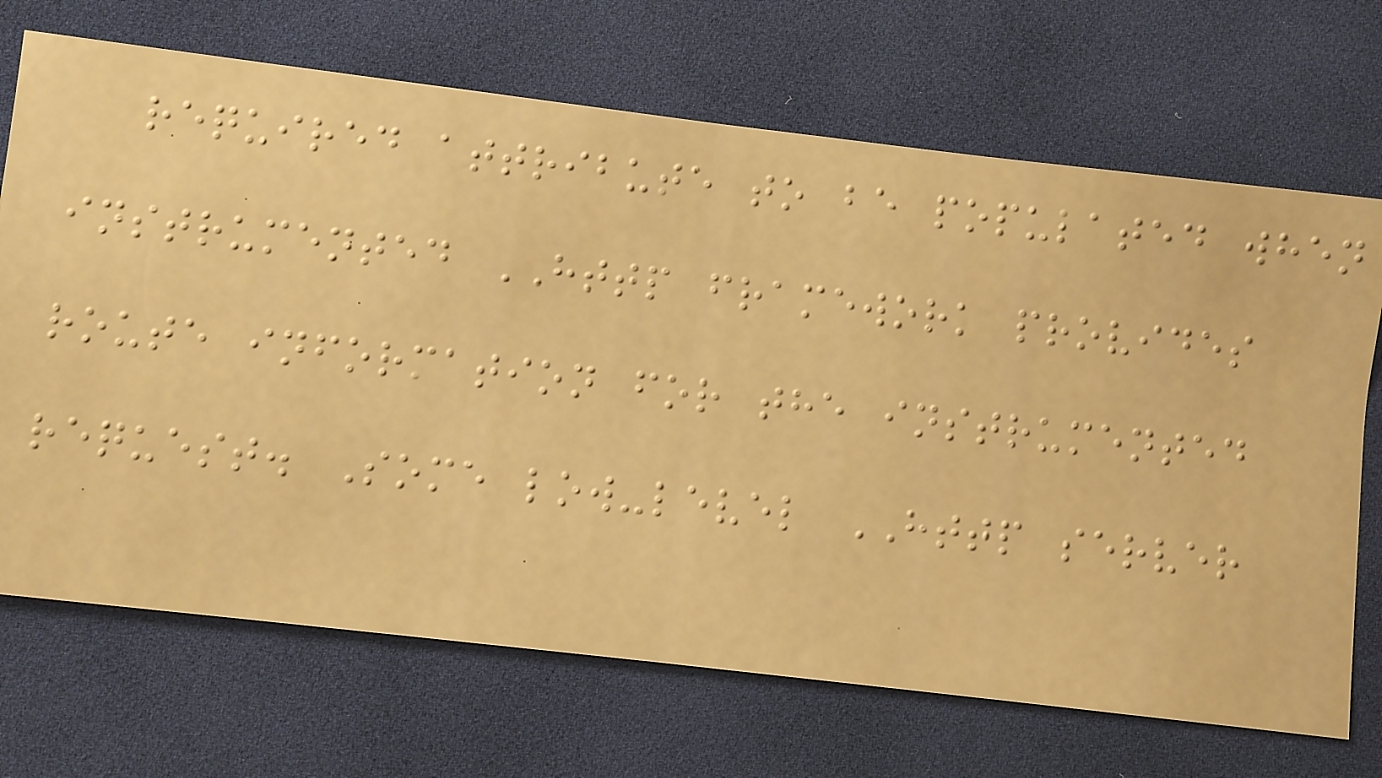required attribute to be populated when
instrumented HTTP framework provides
route information for the instrumented
request. Some low-level HTTP server
